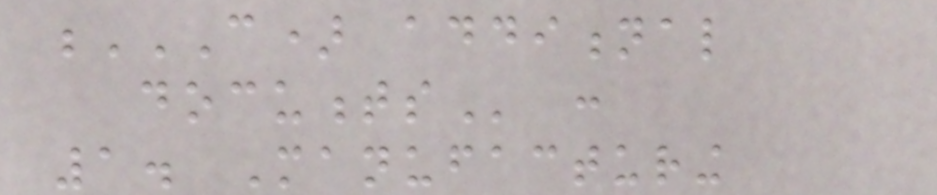C) ADDITIONAL
DOCUMENTS :
1. Manufacturing
